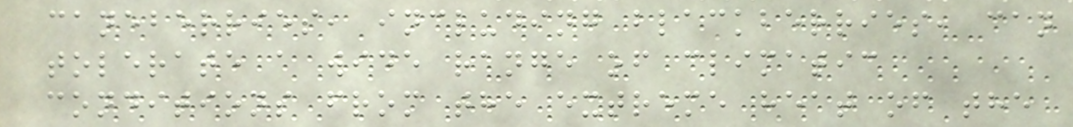caneberries, including blackberries, can
tolerate a wide range of climatic
conditions from the extreme heat of the
